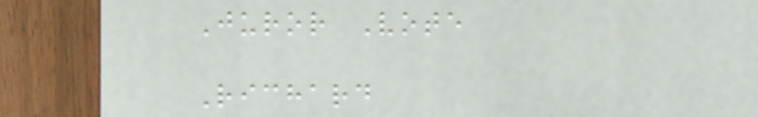Juror Vote
Richard
